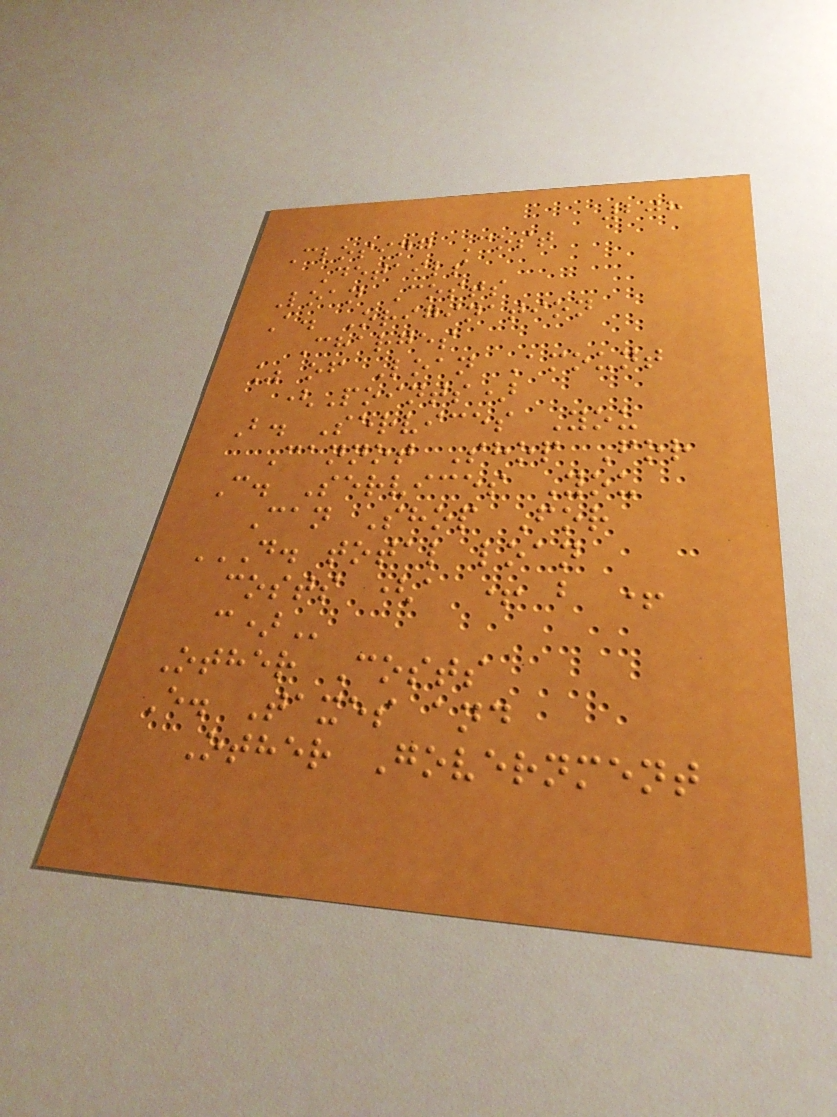208
Closing Cost
Details
Loan Costs
A. Origination
Charges
% of Loan Amount
(Points)
B. Services You
Cannot Shop For
C. Services You
Can Shop For
D. TOTAL LOAN
COSTS (A + B +
C)
Other Costs
E. Taxes and
Other Government
